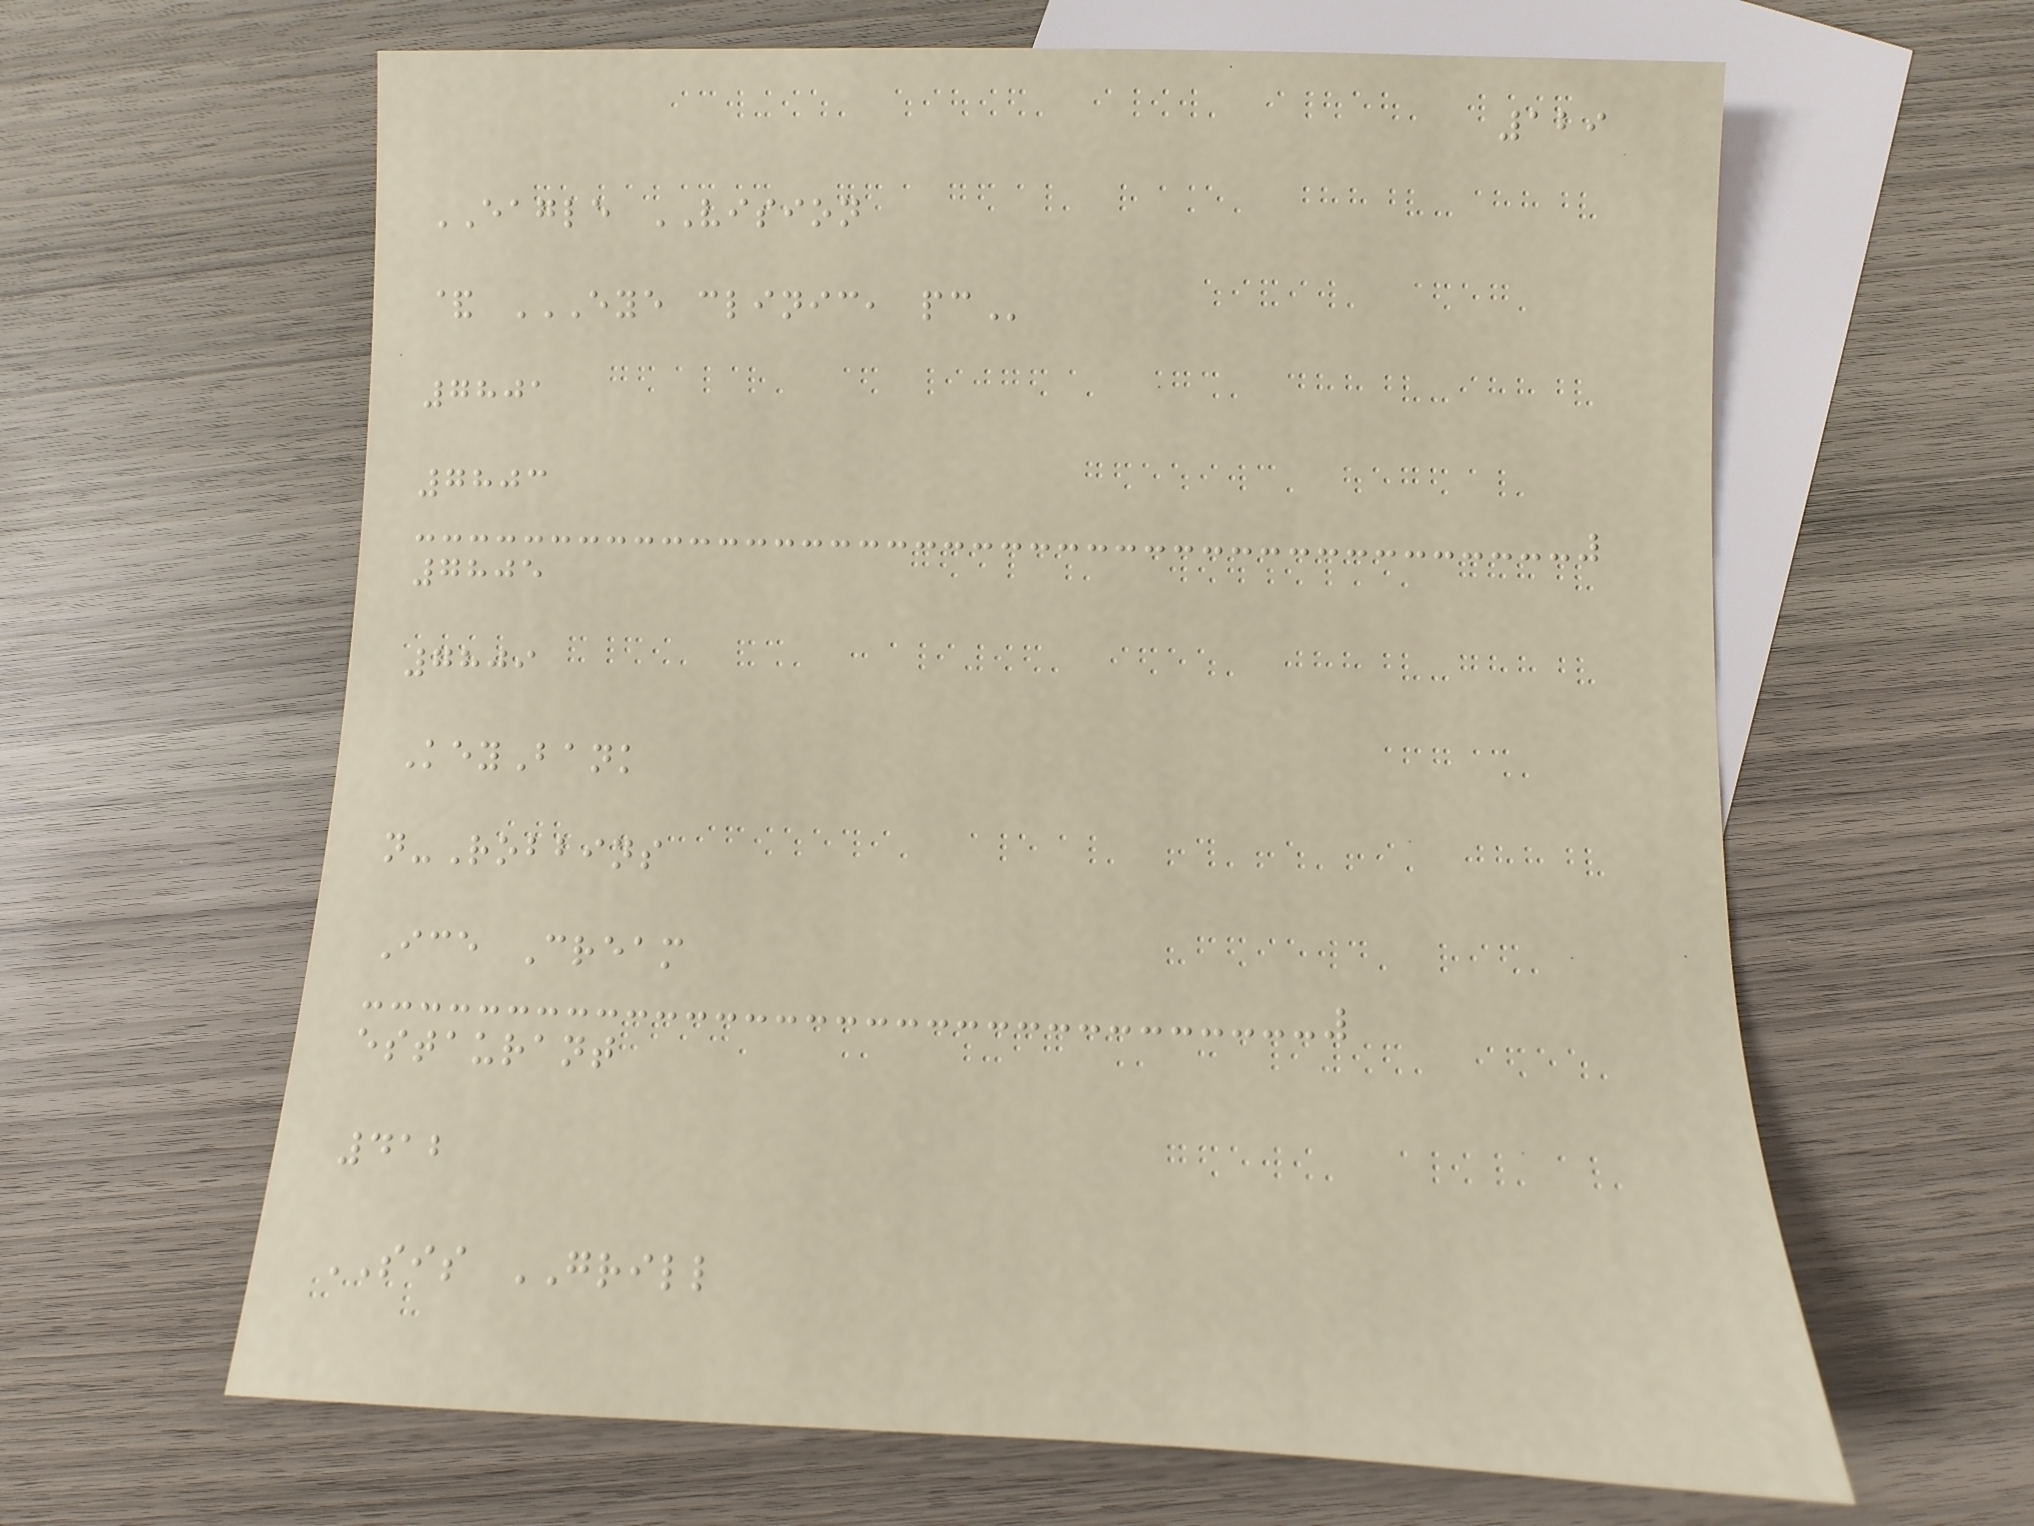129
EAGLE VISION
& EYE CLINIC, PC
7801
7803
7805
7809
KeyBank
n-Robbins
Ice Cream
estaurant
412
SIS GRILL
